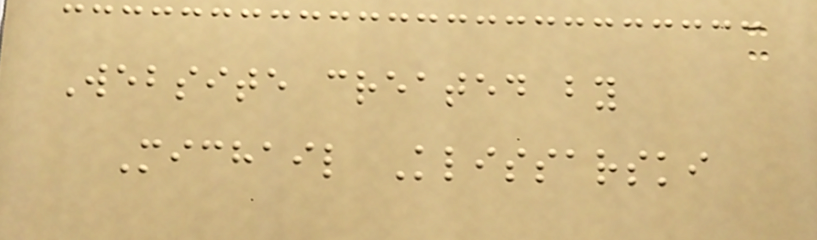Website created by
Michail Klissarski
